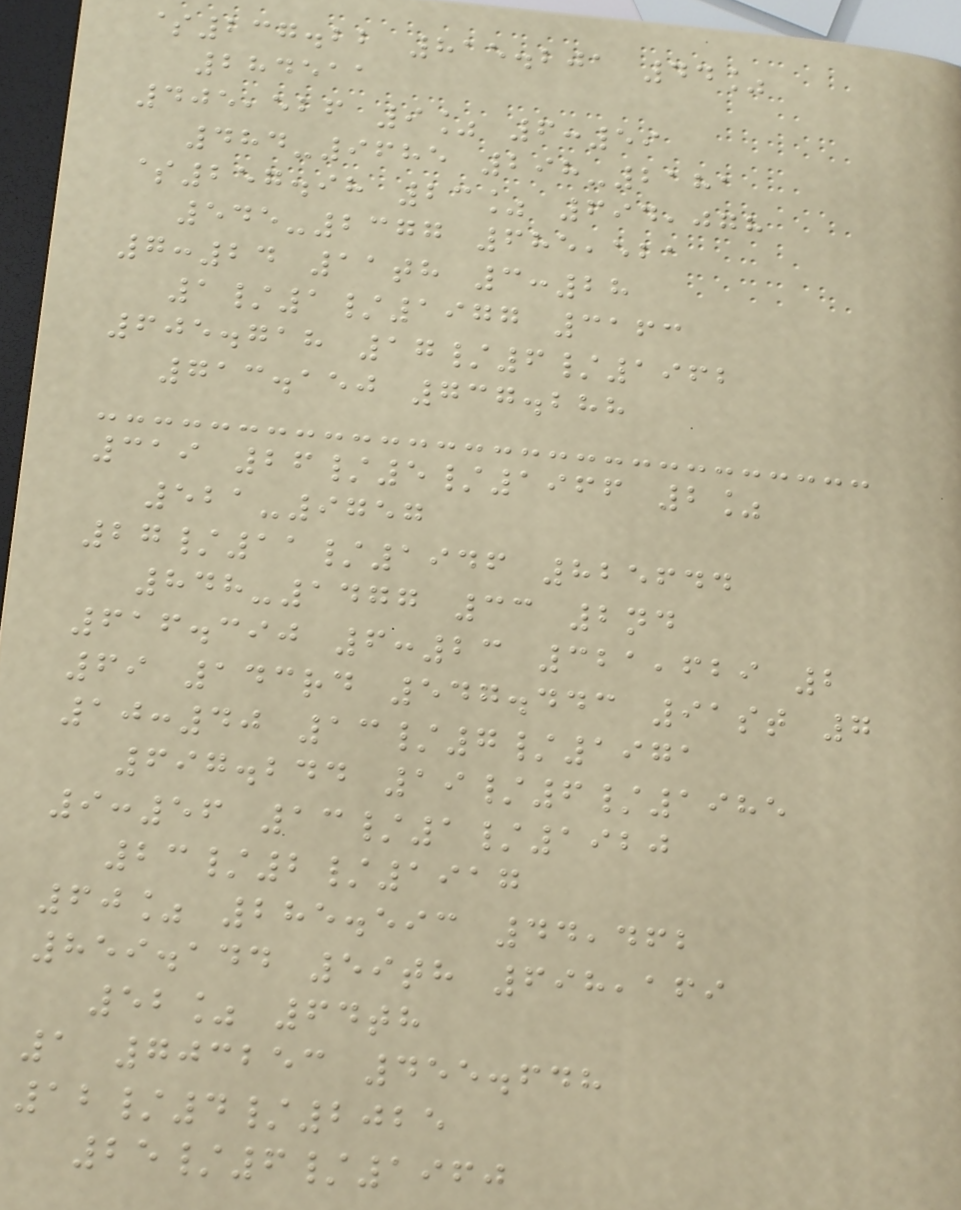$237.22 815.201 44%
284511
405,526 9% 6:59
484-9685 298-2181
$257.98 23% 694,078
545-2377 685,521
7:24 11th 3:28
1/1/1977 3163
605.718 17/6/1962
713.150 737.288
319 26/5/1966 2%
521-9757
27/11/1946 825644
848-1477 33 2nd
616.390 6:23 321,629 2
69 143rd 547.443 91st 7
10:40 13/7/1971
697.244 19/6/1985
9:56 13/1/1920
23/2/1917
60% 285.593 44,462
859.144 59th 698,169
52% 64th
1 703253 455.648
12/4/2025
25/6/1960
